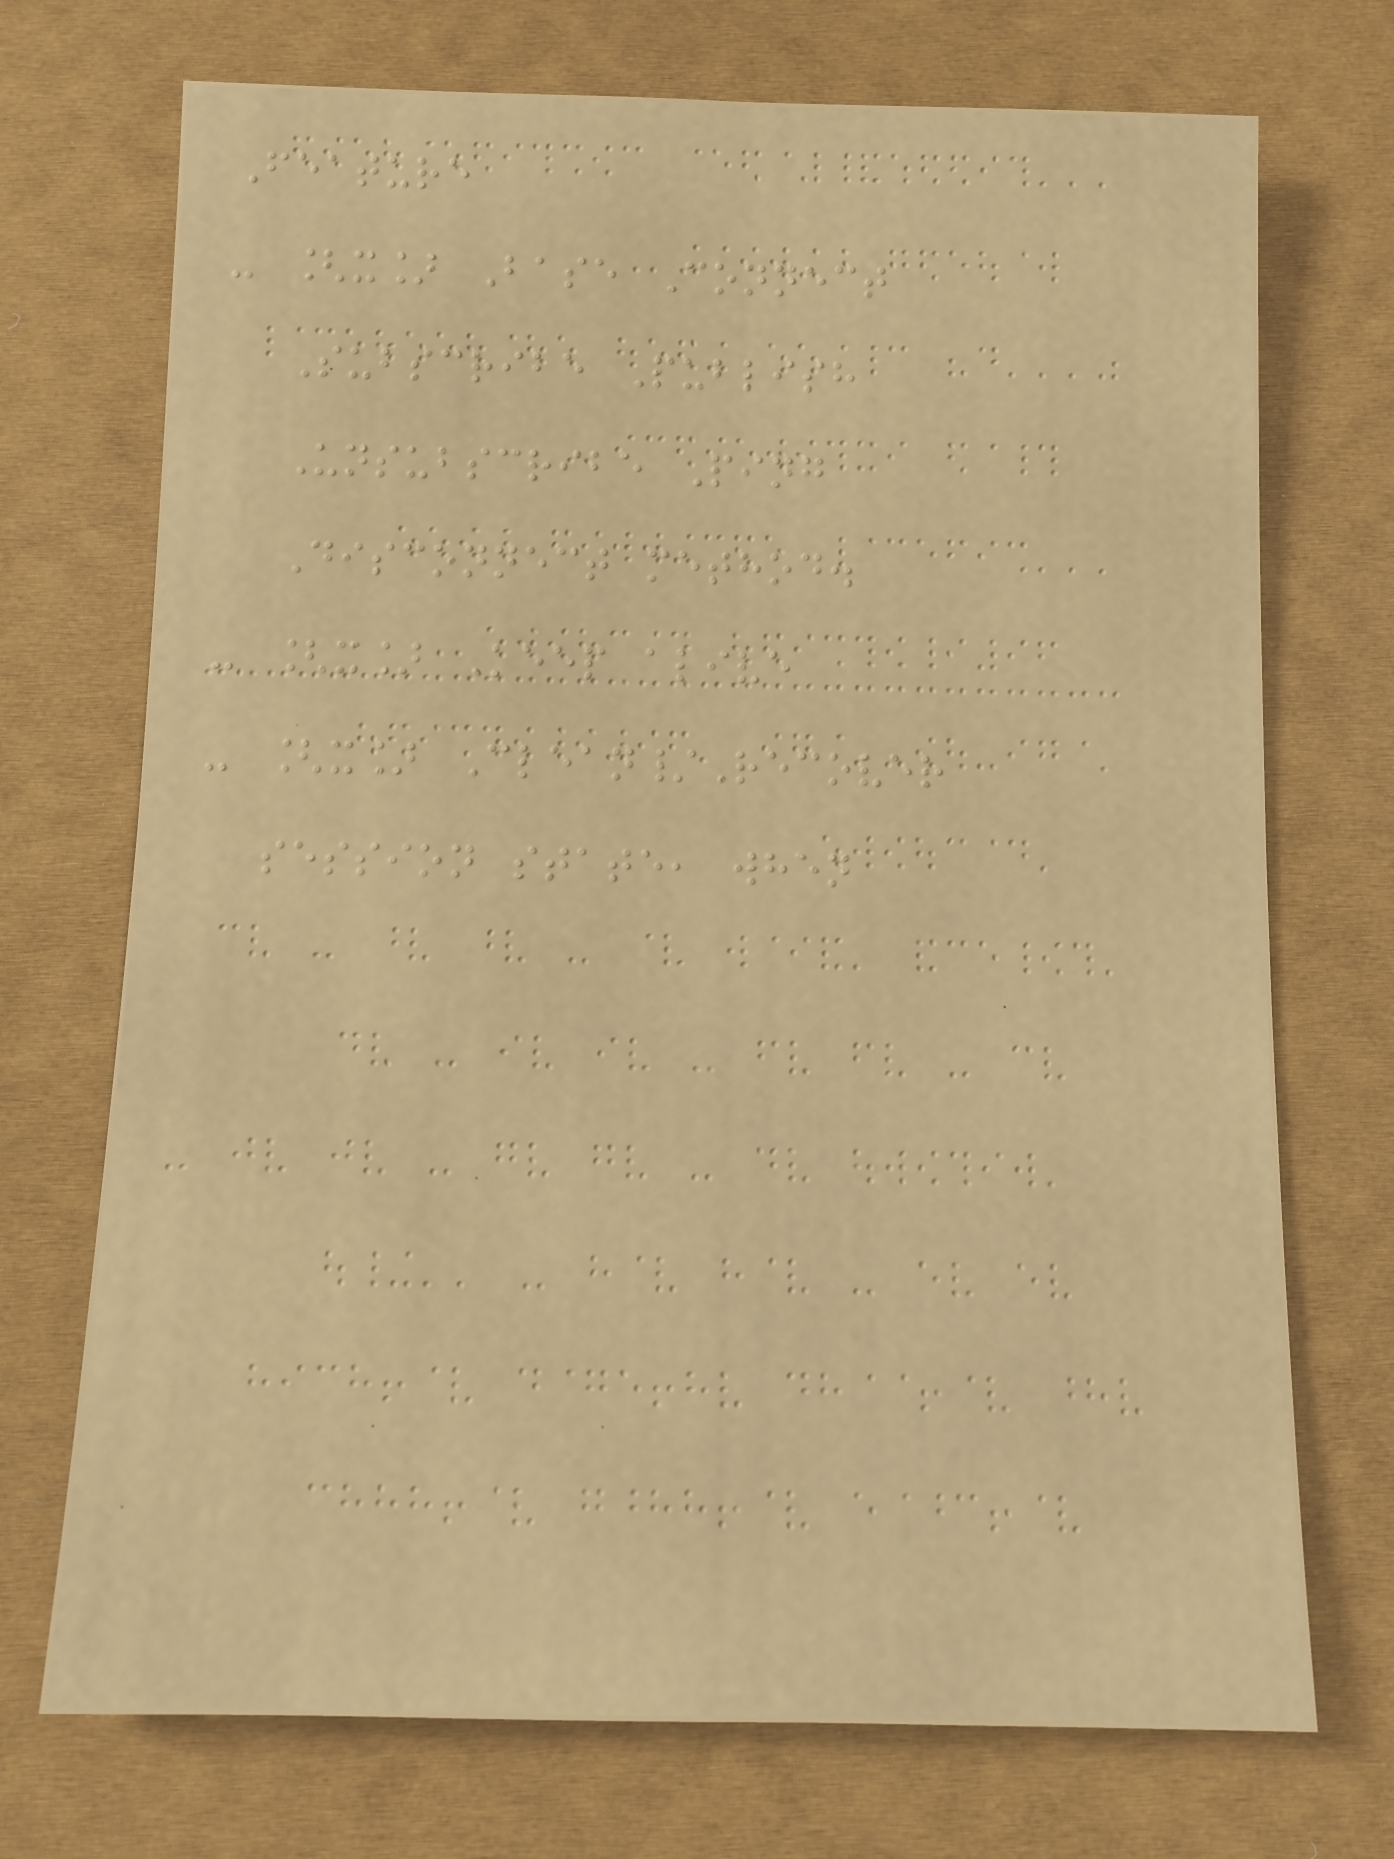Feature
- [x] Base Connect
Subscribe Publish
Unsubscribe Ping
Disconnect method.
- [x] Keep alive
- [x] Clean/Recover
session state, when
